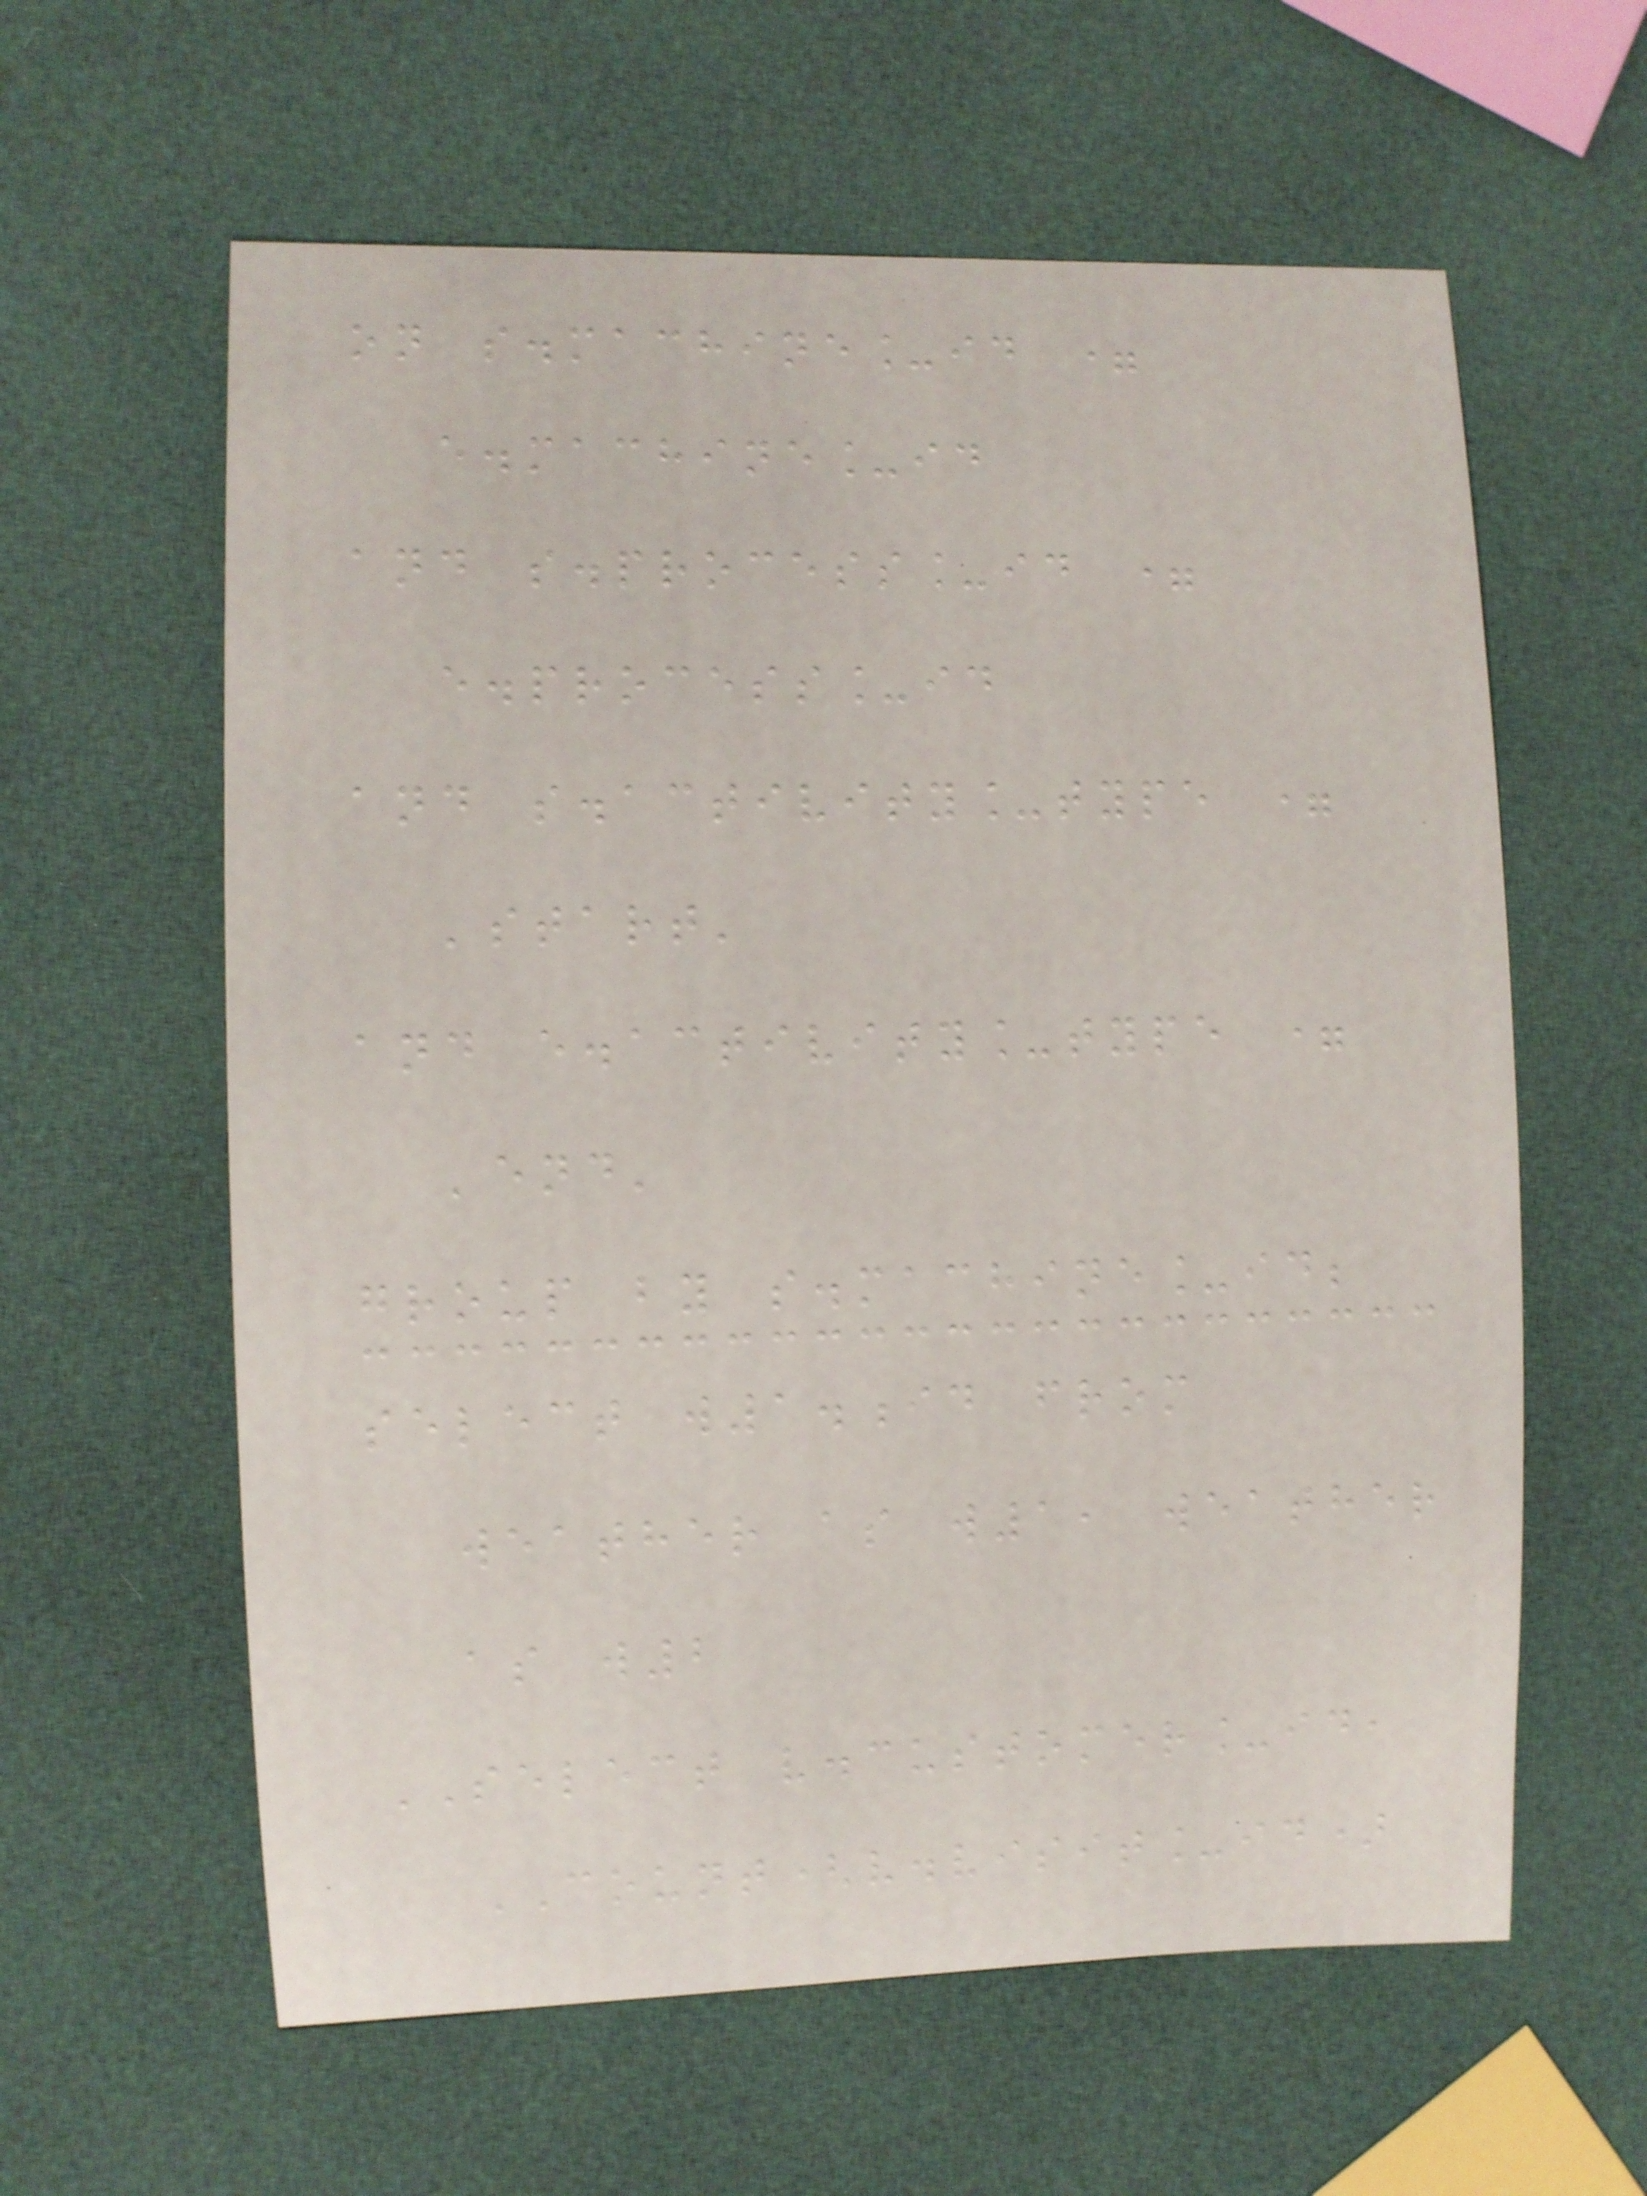on s.machine_id =
e.machine_id
and s.process_id =
e.process_id
and s.activity_type =
'start'
and e.activity_type =
'end'
group by s.machine_id;
select w1.id from
weather as w1, weather
as w2
SELECT v.customer_id,
COUNT(v.visit_id)
